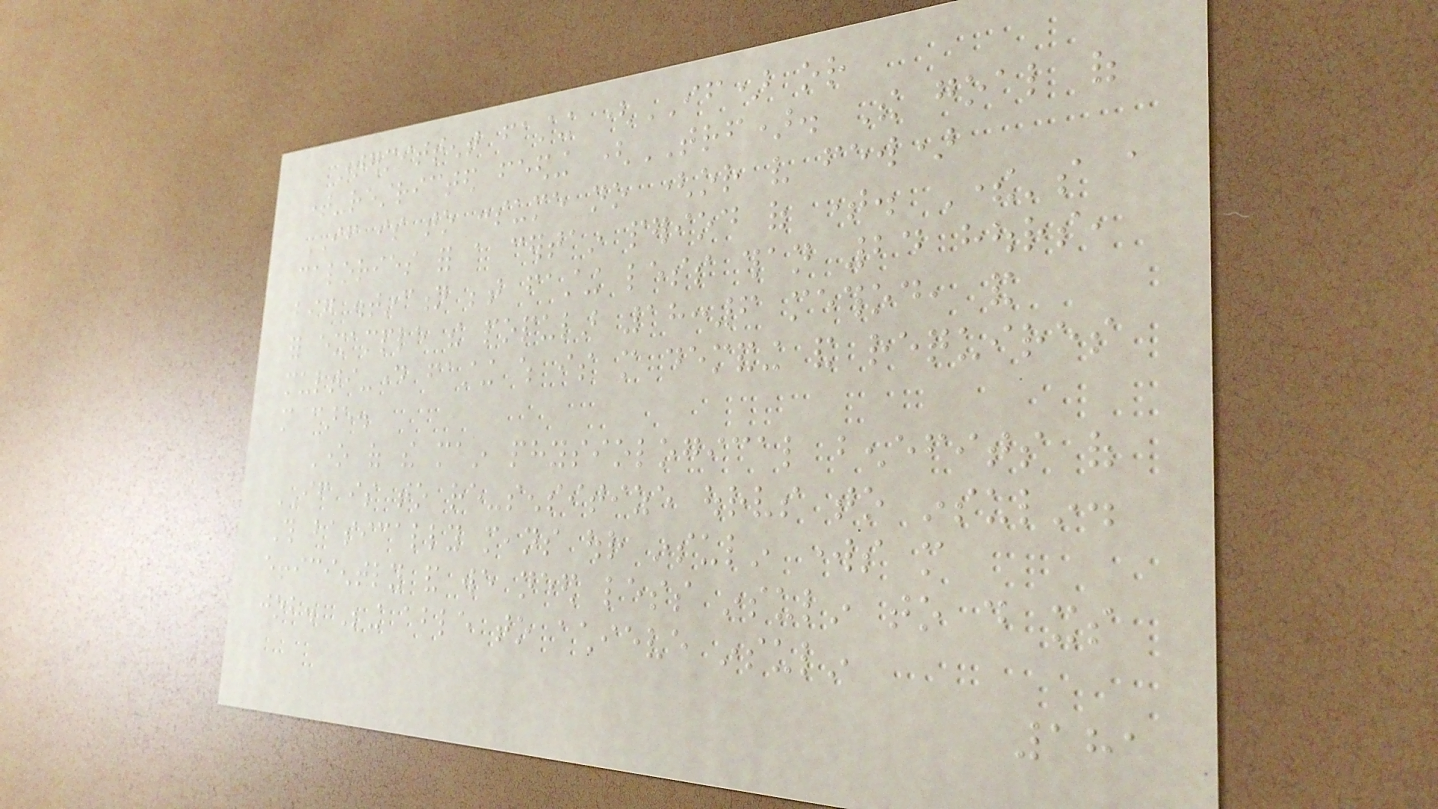intermittent fasting (IF) or
time-restricted feeding (TRF). The goal of
IF is to consume no (or very few)
calories for a certain period of time. There's a
big distinction between fasting less than 24 hours,
for example the popular 18:6 method, and
multi-day fasting which is more demanding and requires
more care.
One of the main physiological benefits of
IF is to re-sensitize ourselves to insulin.
This basically means our insulin works more
efficiently and we need less insulin to do its
job. Being able to achieve insulin
181
